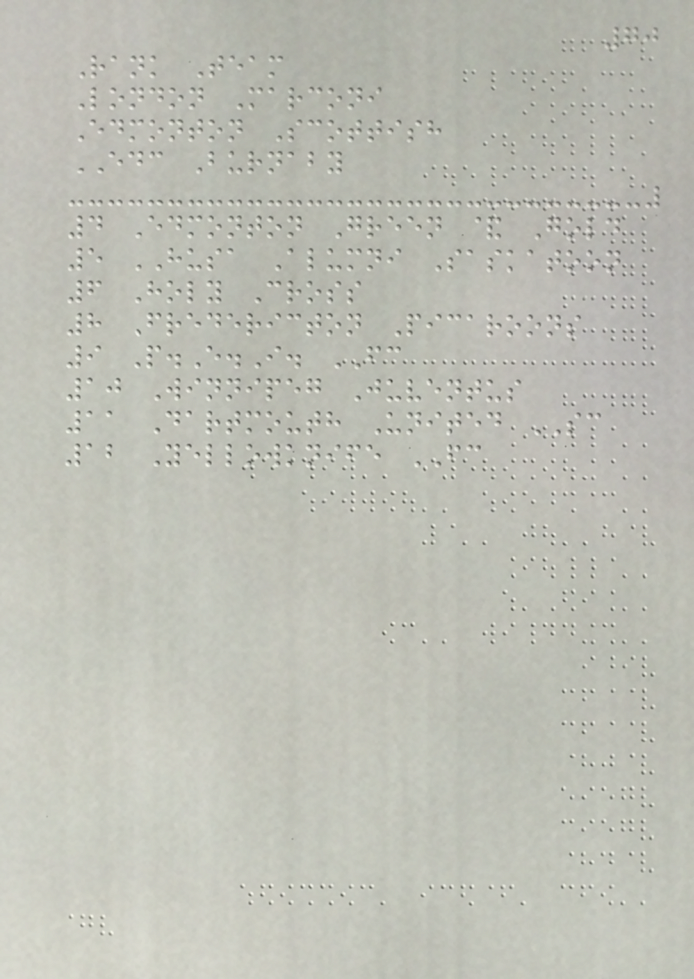70
Rank Team
London Marconi
Edmonton Scottish
EDC Burnaby
4 Edmonton Green & Gold
5 HUSA Alumni Saskatoon
6 Holy Cross
8 Fredericton Picaroons
9 P.E.I. FC
10 Winnipeg Juventus
11 Dartmouth United SC
12 Yellowknife FC
